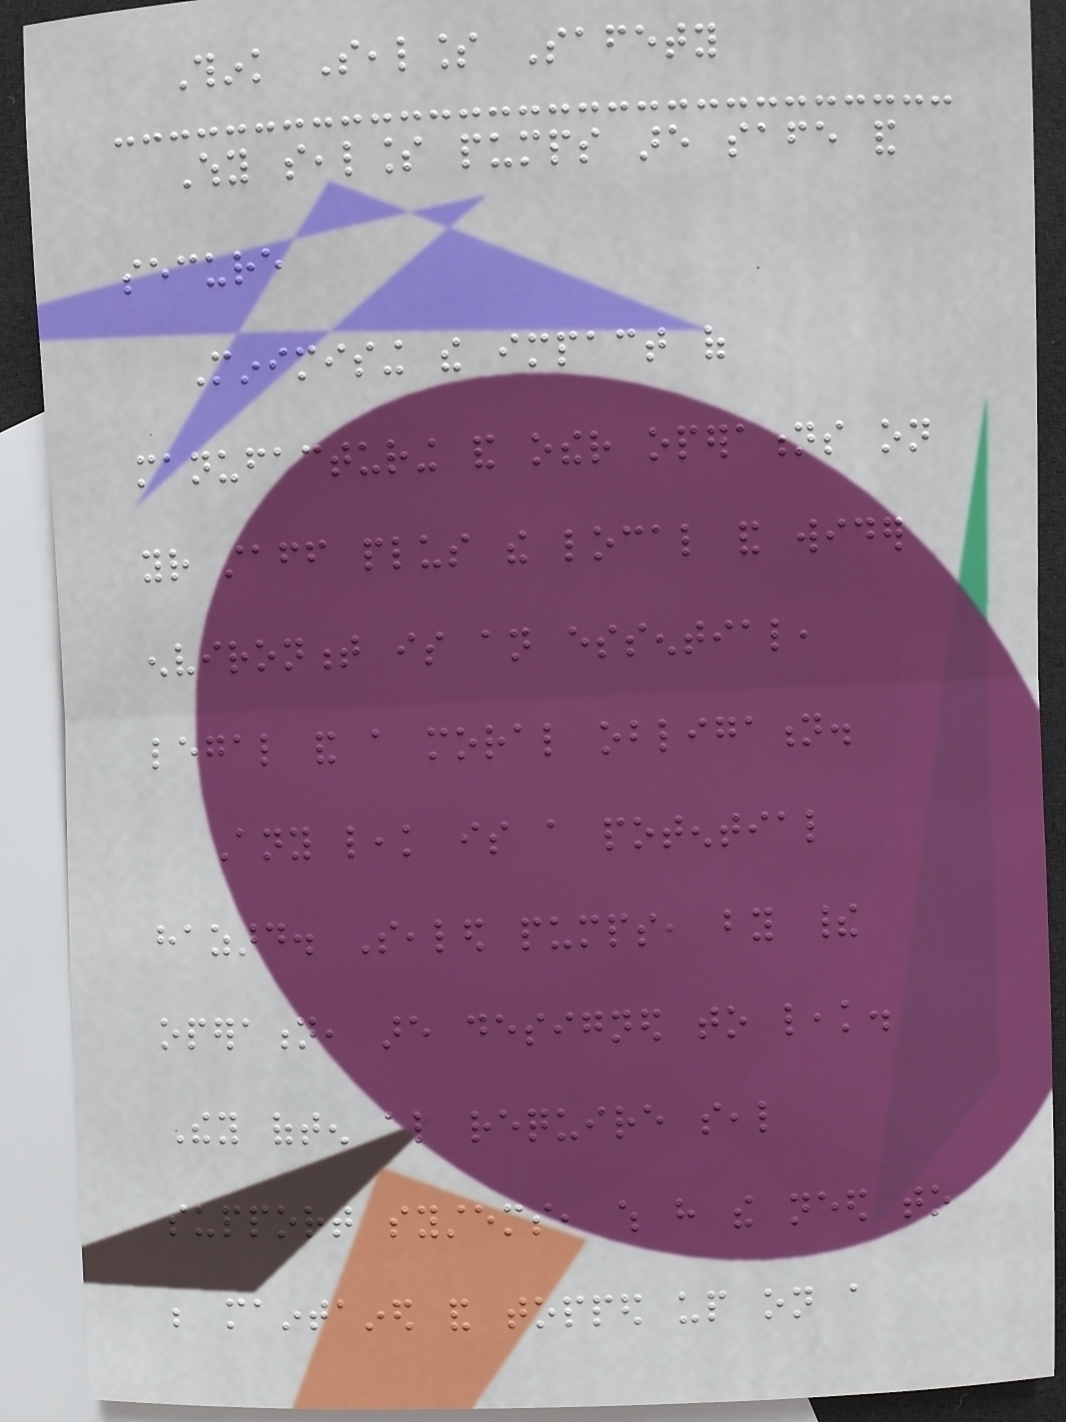Think Sealless Safety
Why sealless pumps are safe and
secure
Minimising the impact of
manufacturing and other operations on
your staff plus the local and wider
environment is an essential,
legal and a moral obligation.
Any leak is a potential
hazard. Sealed pumps, by their
operation, are designed to leak.
They often also require seal
support systems, which have the need to
be maintained and topped up on a
